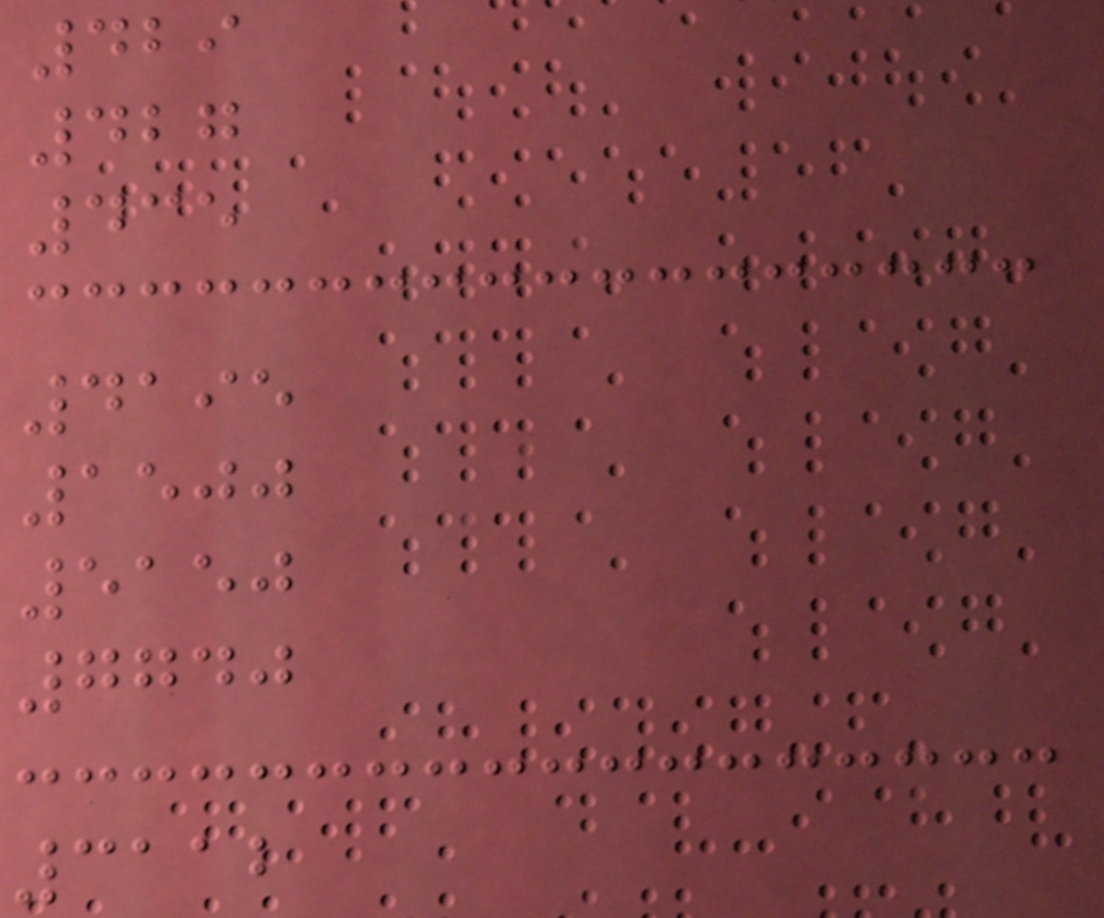429
427
435
4195
1500
5150
7740
3112
